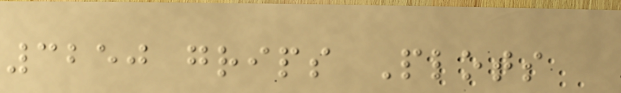3250 grips Plots
